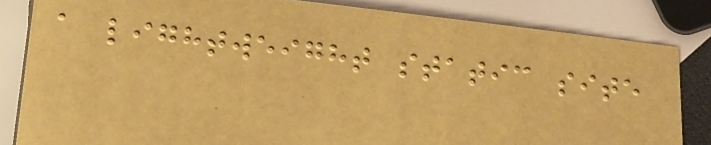a lightweight static site
